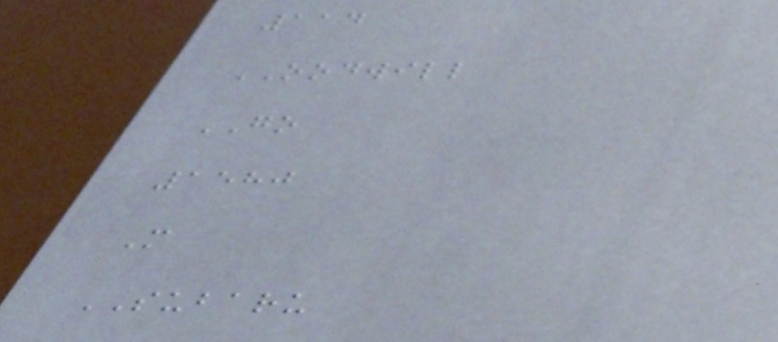114
OODWILL
GO
1580
M
SUBARU
